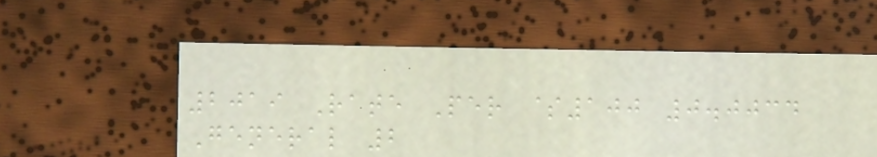2019 Rate Per $100 0.0034
General 2
